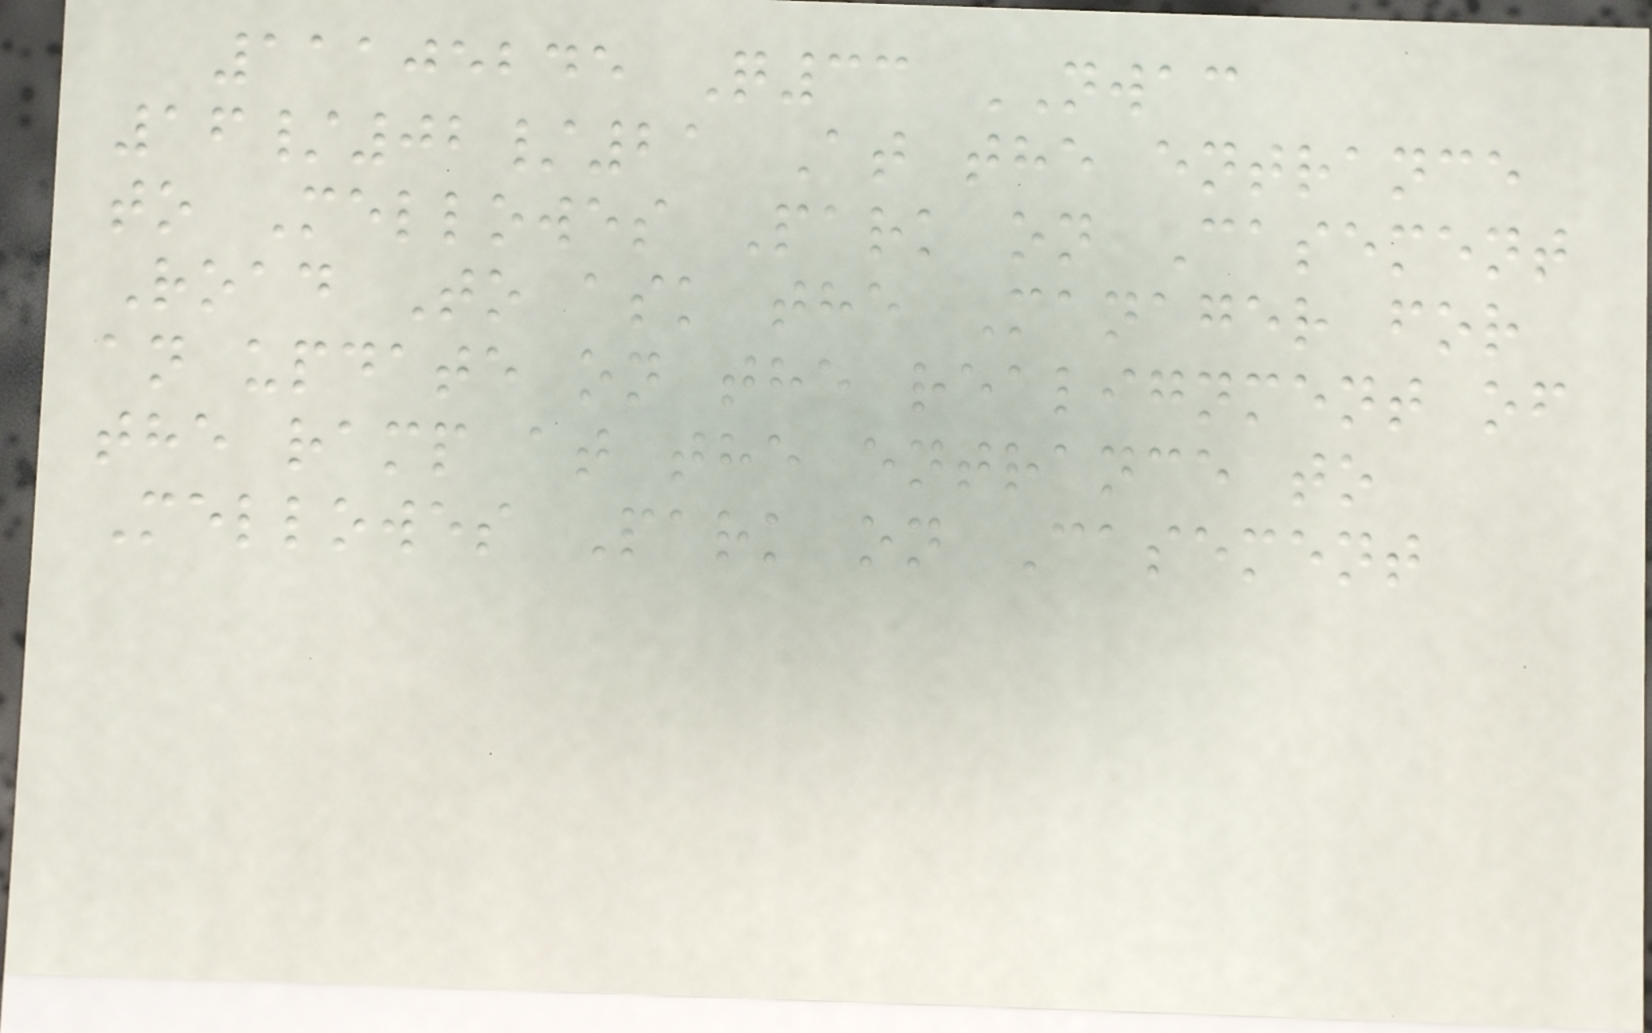11105245 Q33 NWAC
16/02/21 At the entrance
to Mellowes Park on Casement
Road To ask the Manager for
an update on the realignment of
the ramp at the entrance to
Mellowes Park on Casement
